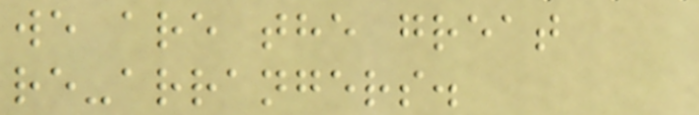we are the great
re-arrangers.
